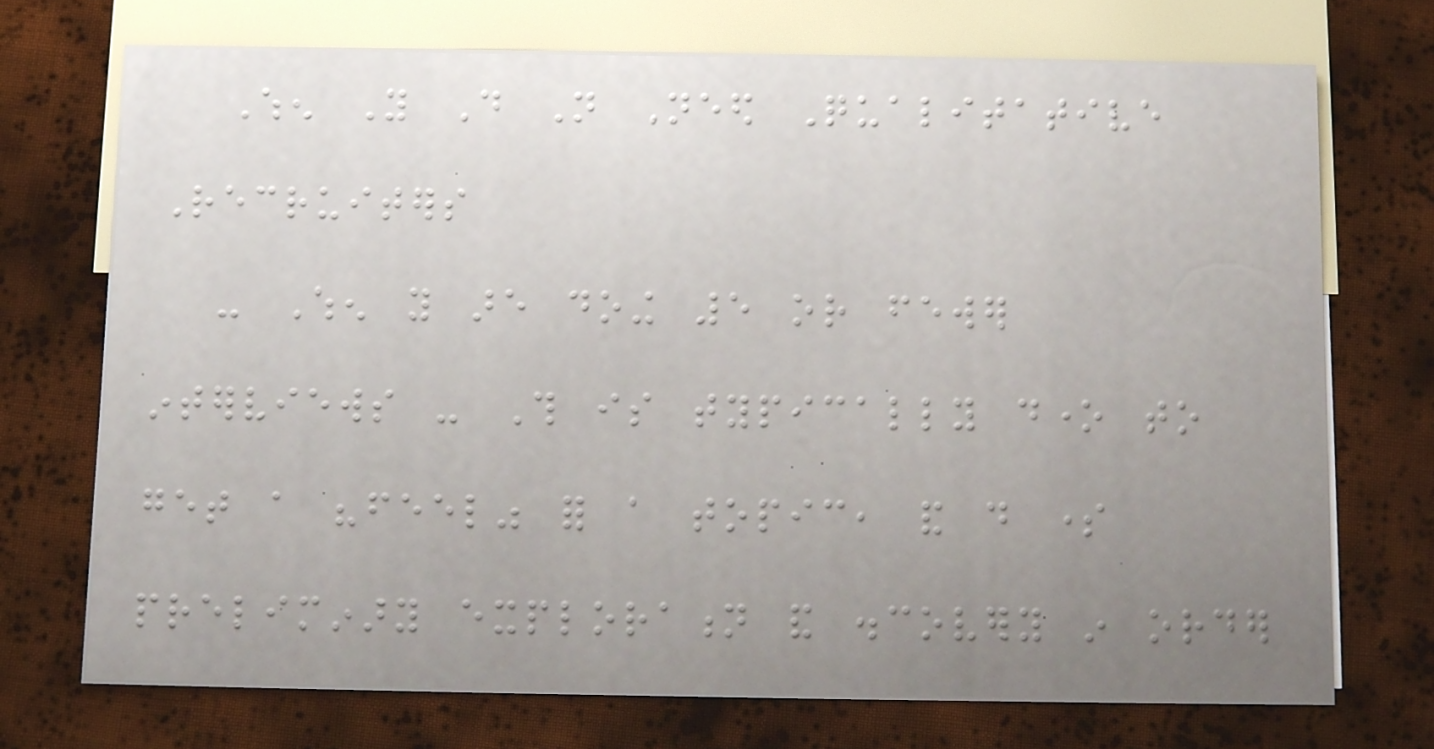When You Do Not Need Qualitative
Recruiters
- When you are doing 5 or fewer
interviews - This is typically done to
get a "feel" for a topic, and do some
preliminary exploration and discovery in order
